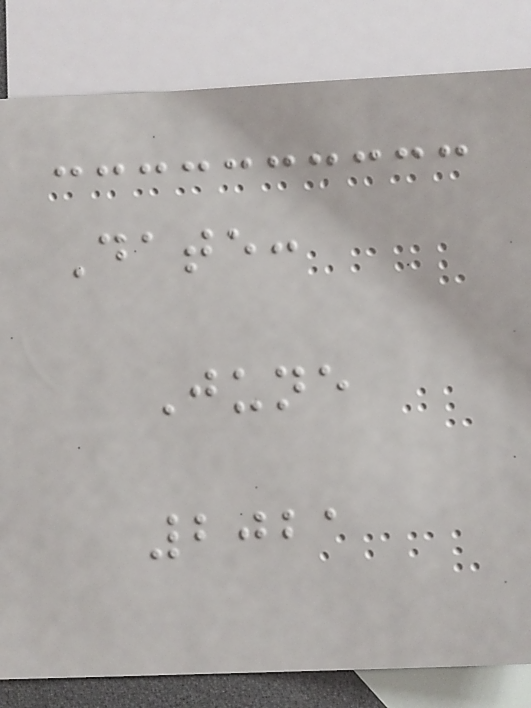Date:
June
2021
